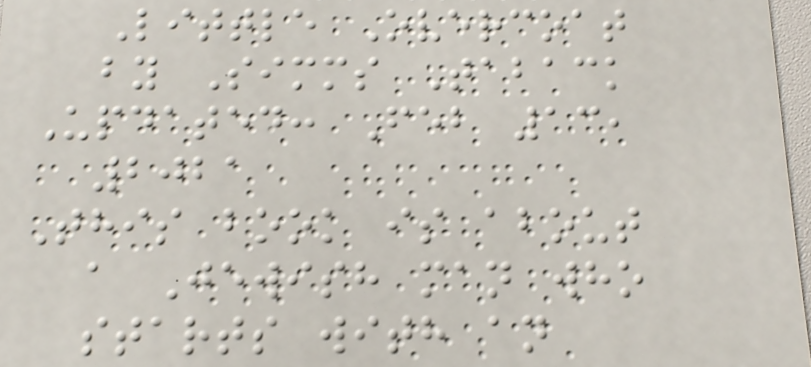Little Overcoat
by Simms Taback
Updated: Feb 13,
2021
This book is about
a Jewish man who
starts with an
